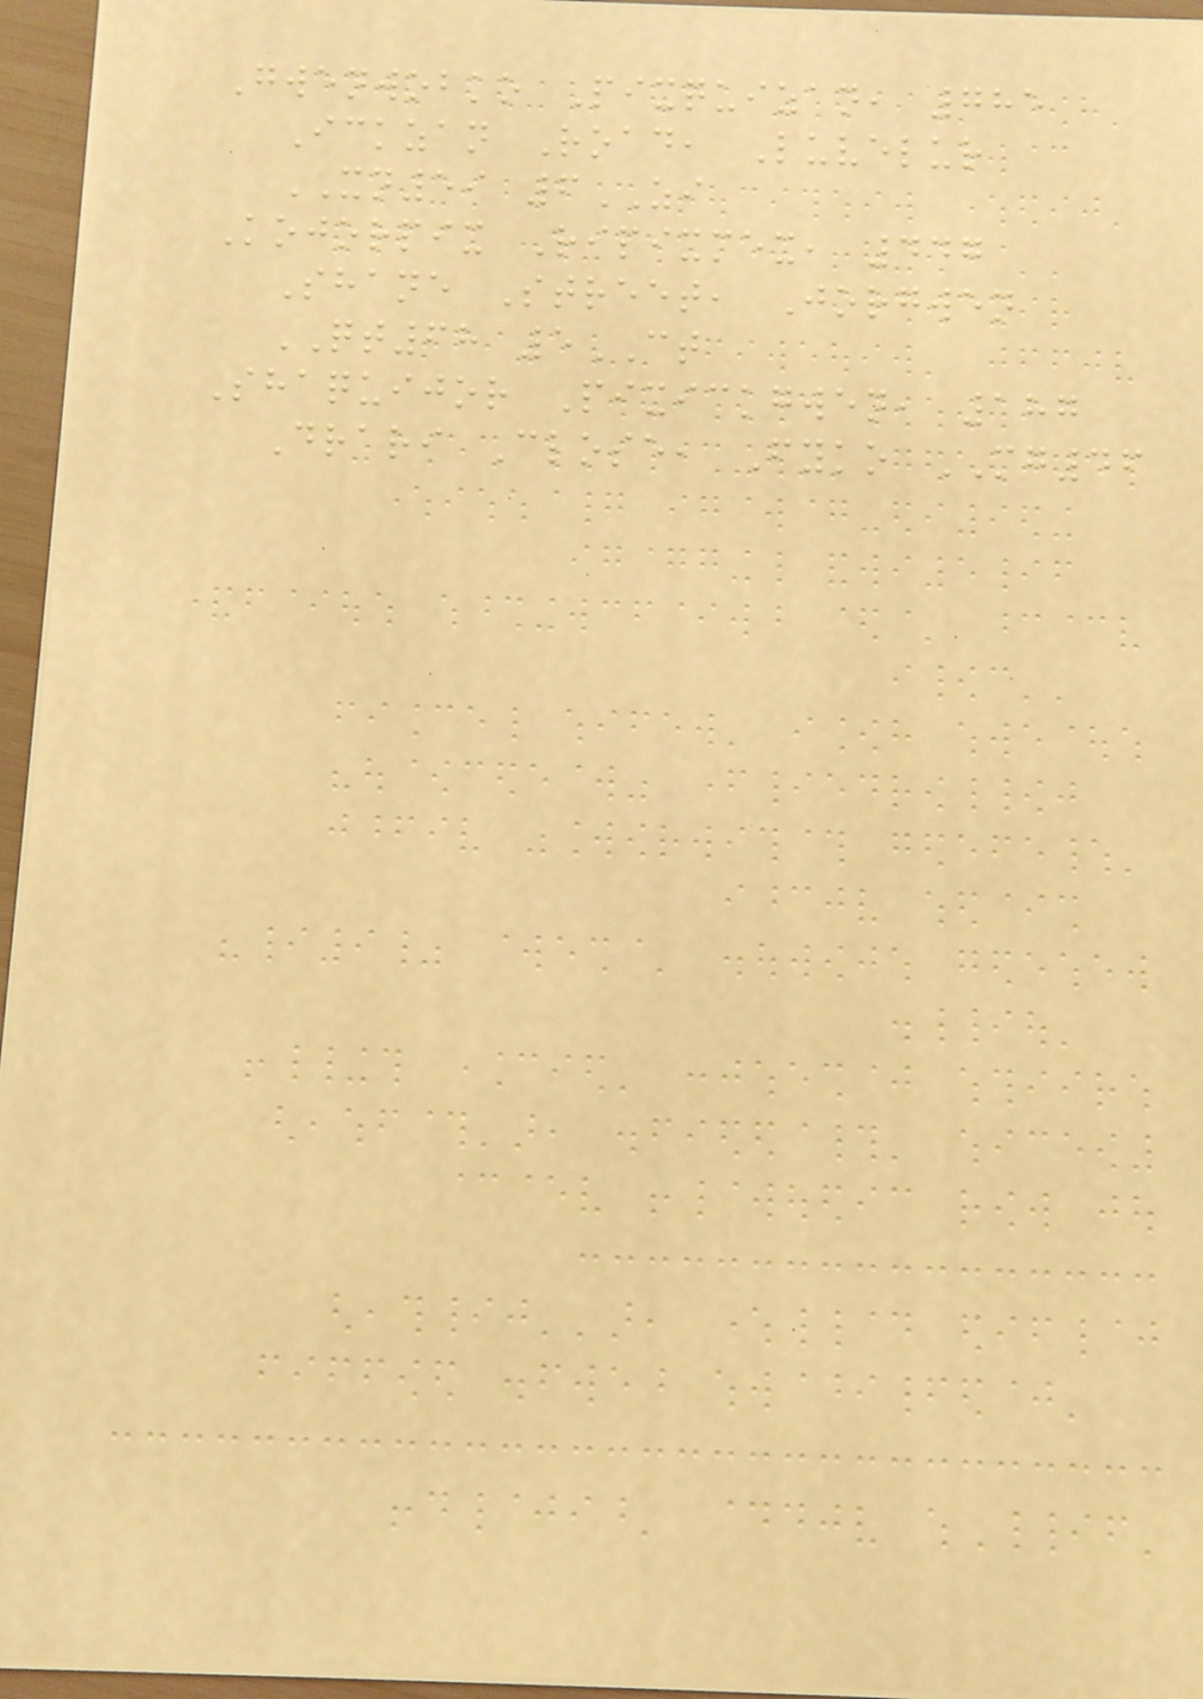Gwenwobko Pixquizan, 785
Ickzan Road, Luvelur
XN59 6ZI
Kojorpix Ripixmex, 447
Shane Street, Jorgwen
QT68 5CT
Shaquijor Pixickgwen, 187
Drari Close, Fyko MG46
